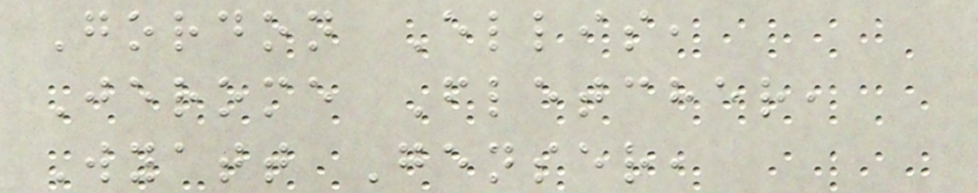Gordon Ellis,
Jerome Fletcher,
Wyatt Genser,
